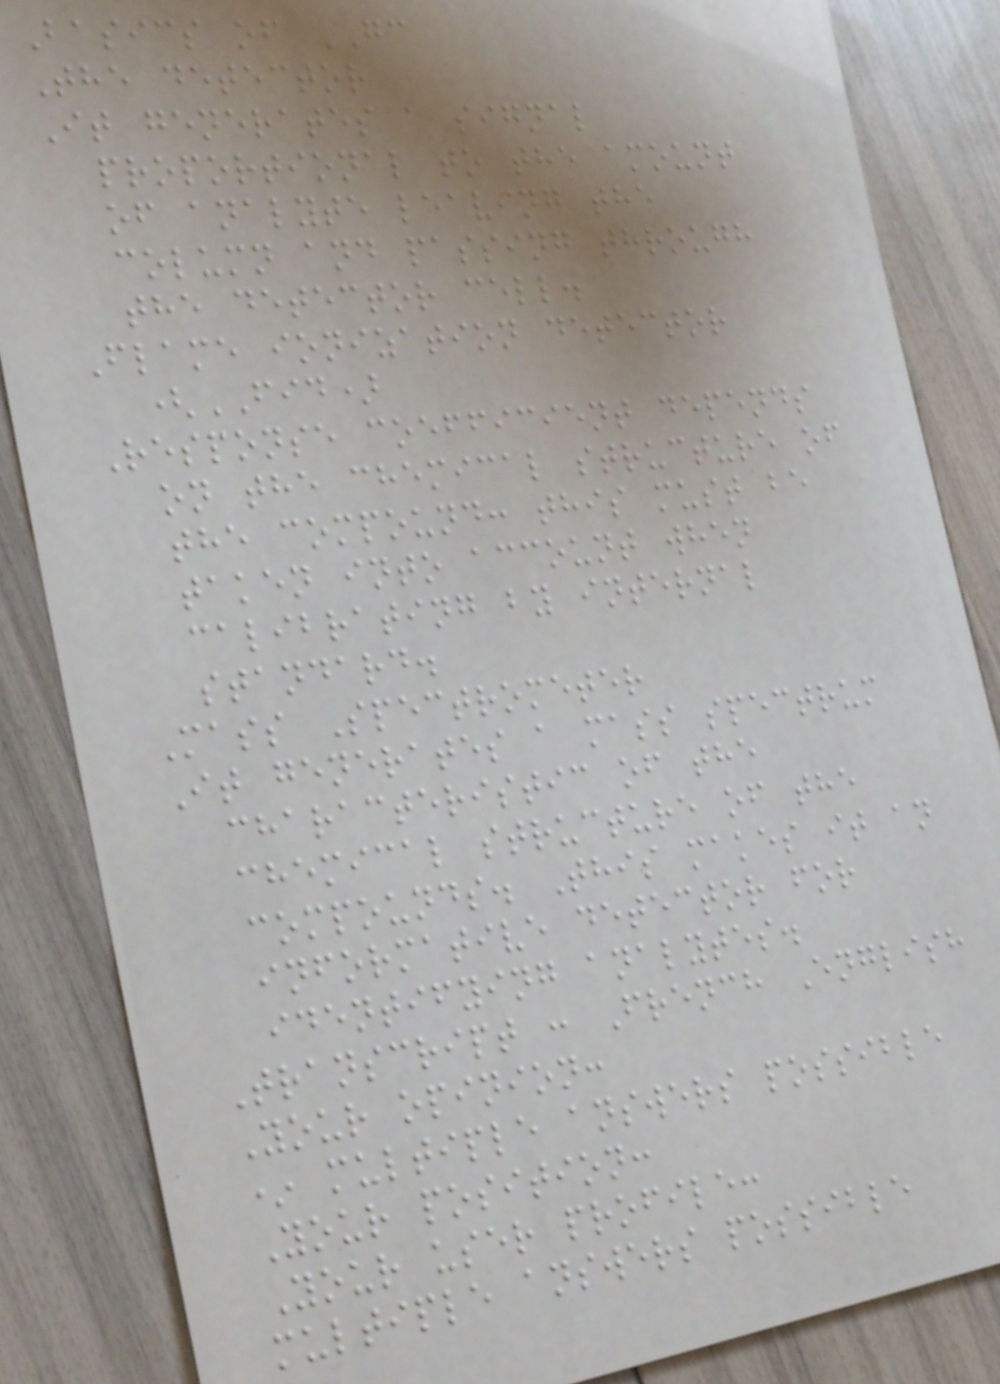Basics of GC
The detector
It generates a signal
proportional to the amount
of analyte leaving the
column and passing through
the detector cell.
Flame ionization detector
(FID)
Response coefficient depends
on the chemical structure of
the compound: this must be
taken into account when
calibrating by internal
standard.
Mass Spectrometer
It generates a mass spectrum
characteristic of the
chemical structure of the
compounds. This makes it an
informative detector for
identifying analytes.
Transcript : French English
Your opinion:
* multiple answers possible
Your position:
Your user profile:
multiple answers possible
